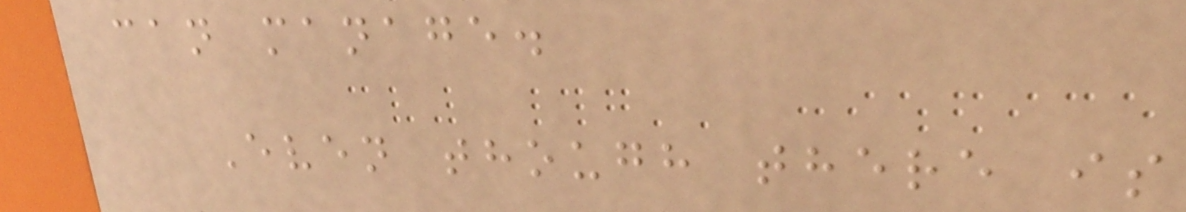can manage.
Even though there is
